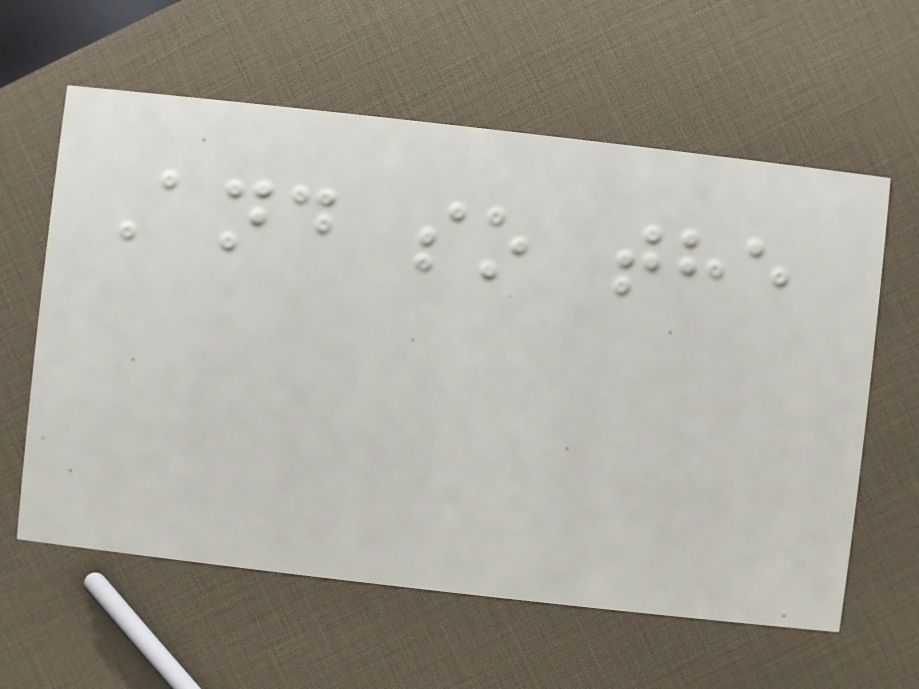And so the
